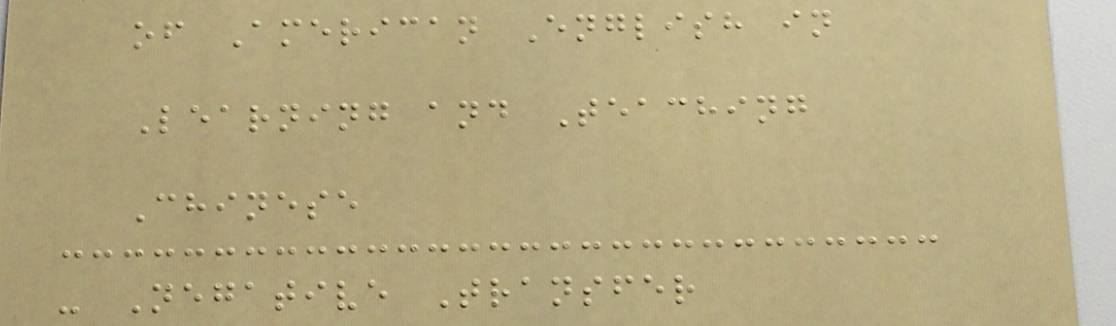of American English in
Learning and Teaching
Chinese
- Negative Transfer
